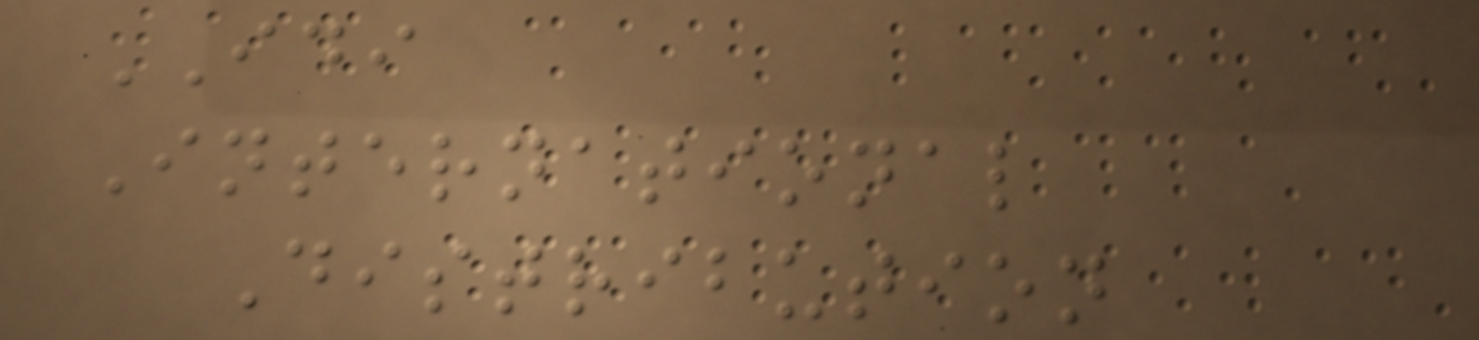IDI
International
Distribution
